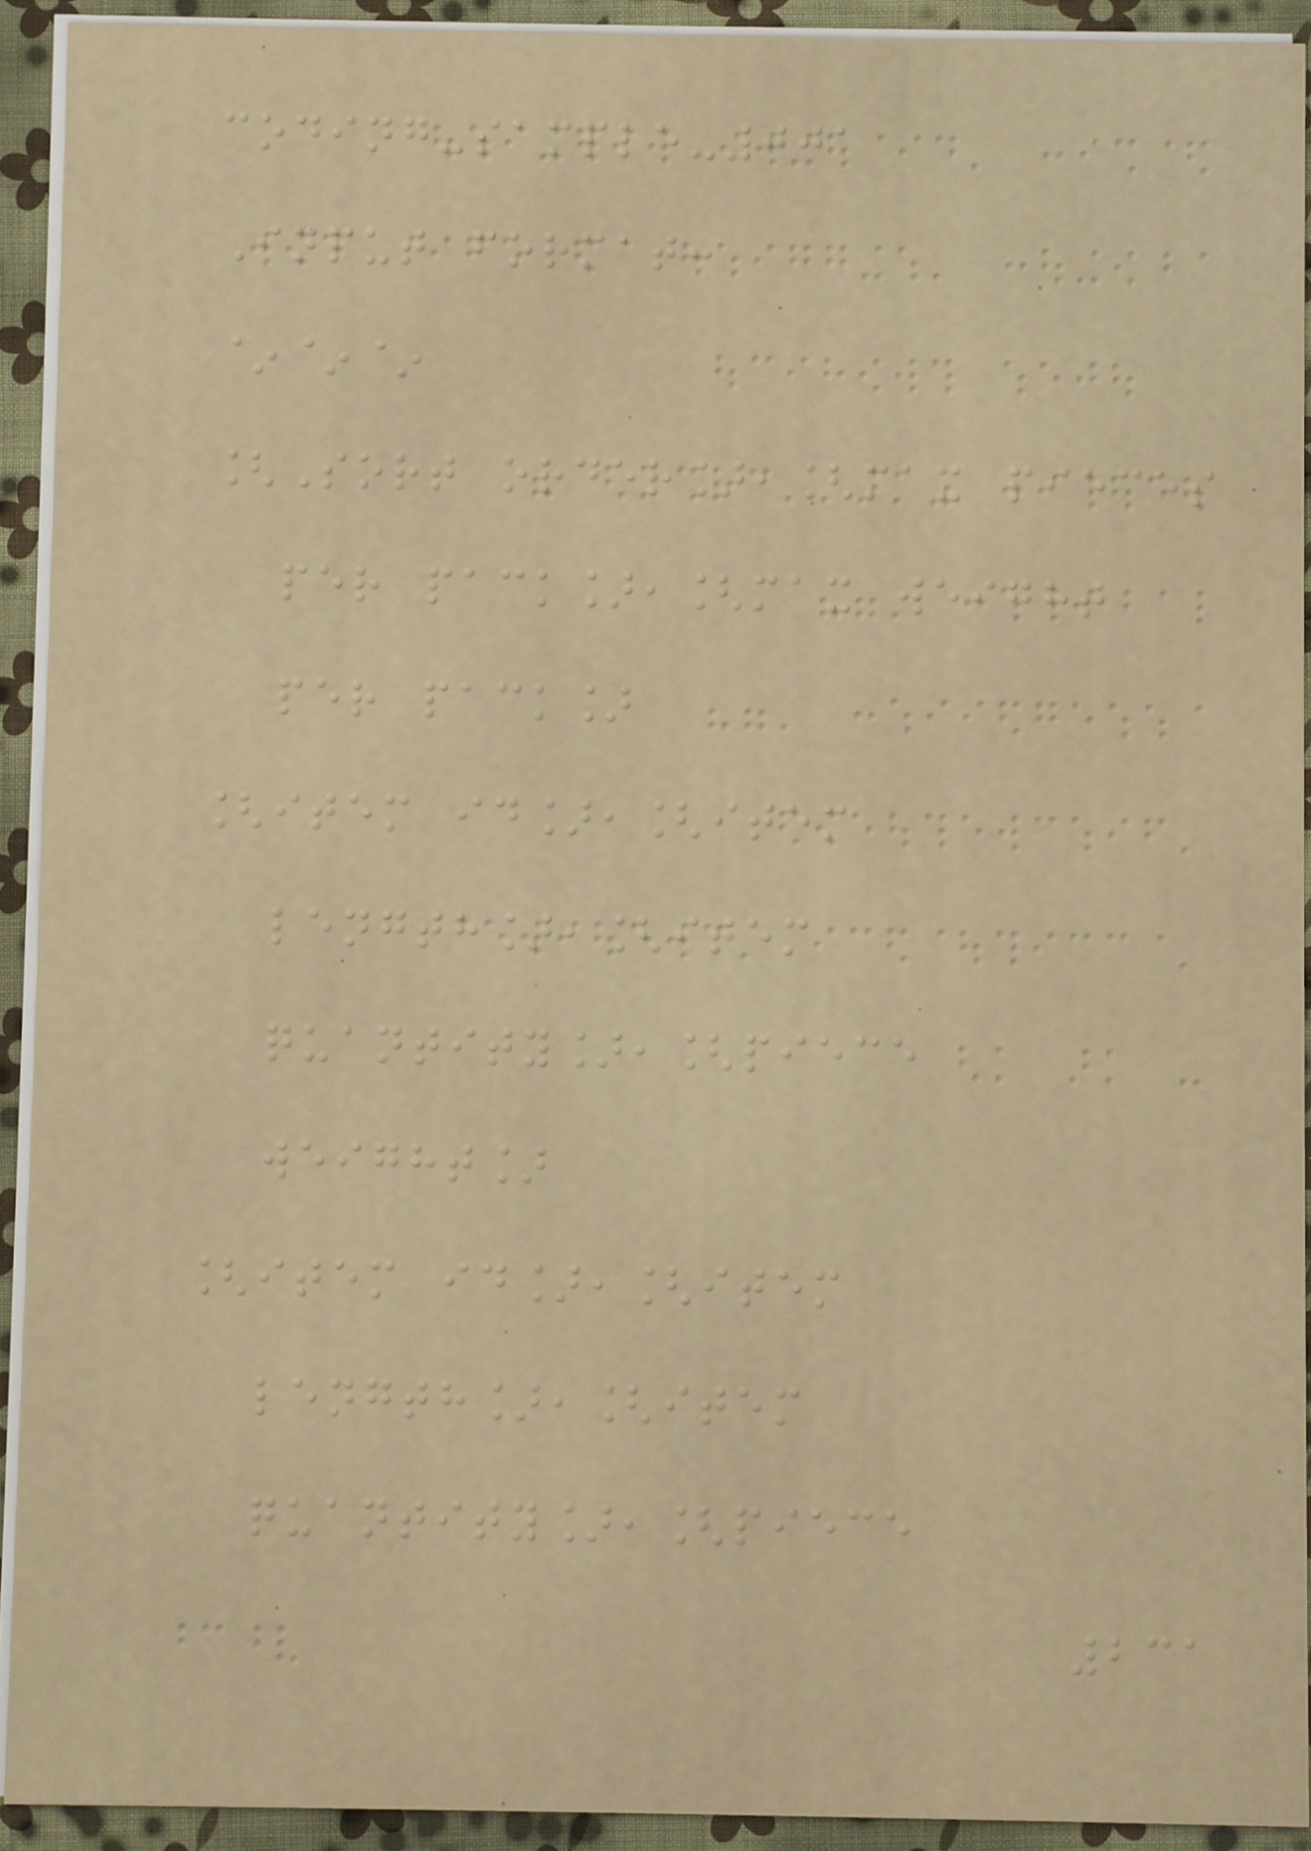coding-sample-001
Input format:
~~~
[Sort order],[max pieces
per pack],[max weight
per pack]
[item id],[item
length],[item
quantity],[piece
weight]
[item id],[item
length],[item
quantity],[piece
231
